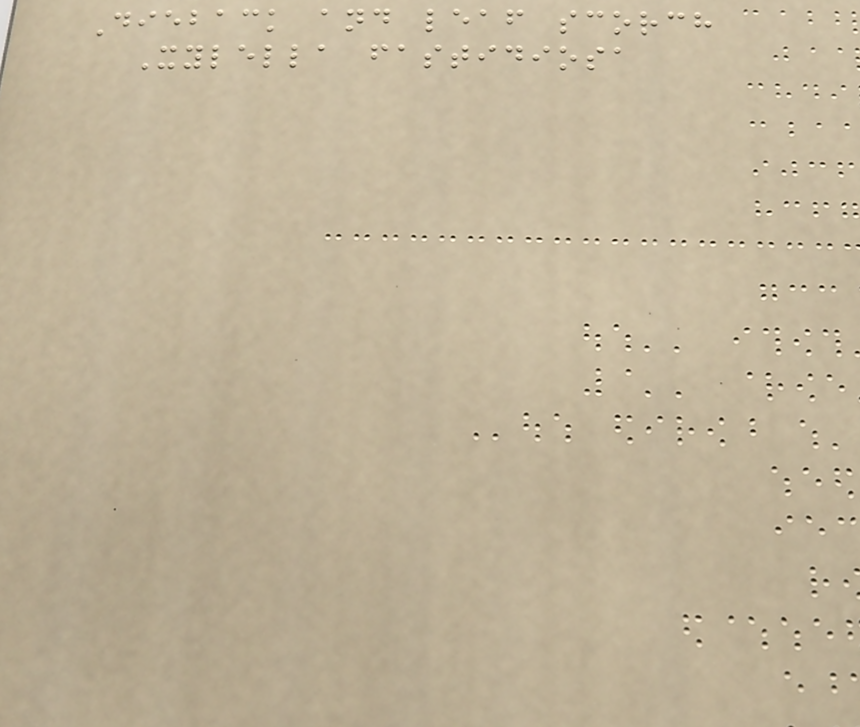Dieback and leaf scorch
Xylella fastidiosa
